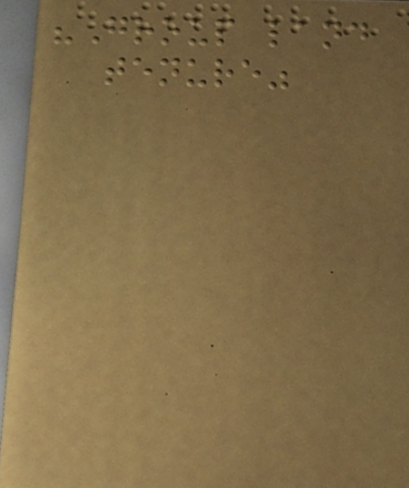"Group land
tenure"
